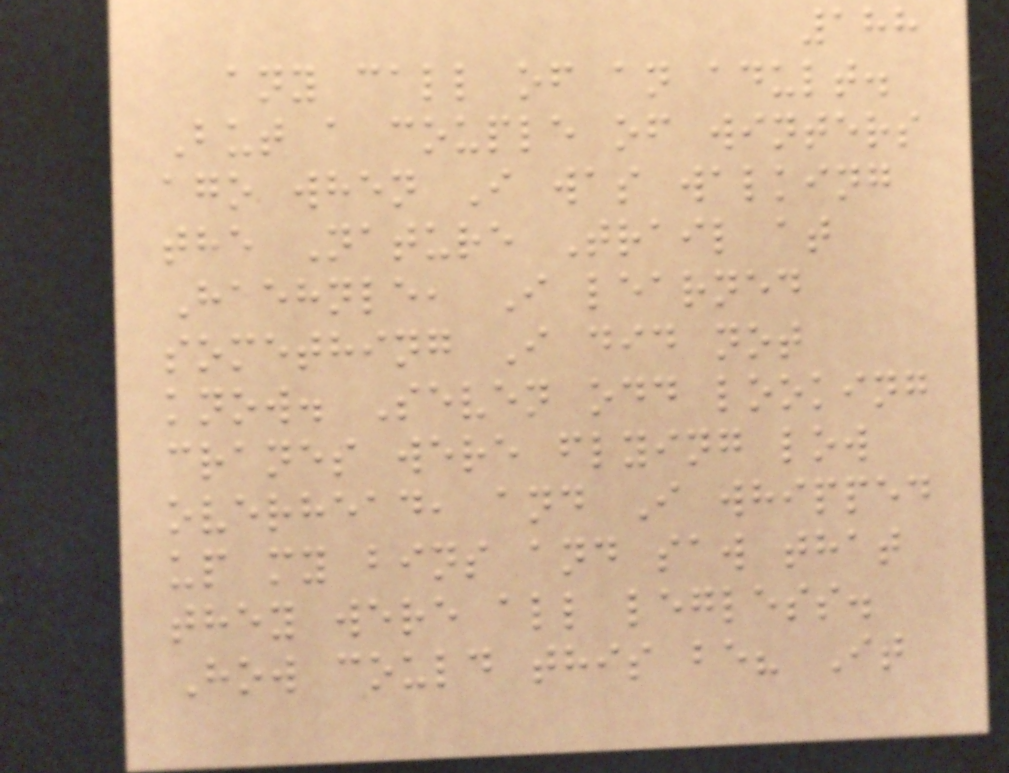188
any call of an adult.
But a couple of winters
ago when I was walking
the Nature Trail at
Haehnle, I learned
something I did not
know. Seven odd looking
cranes were flying low
overhead, and I whipped
up my bins and saw that
they were all legless.
How could this be? It
